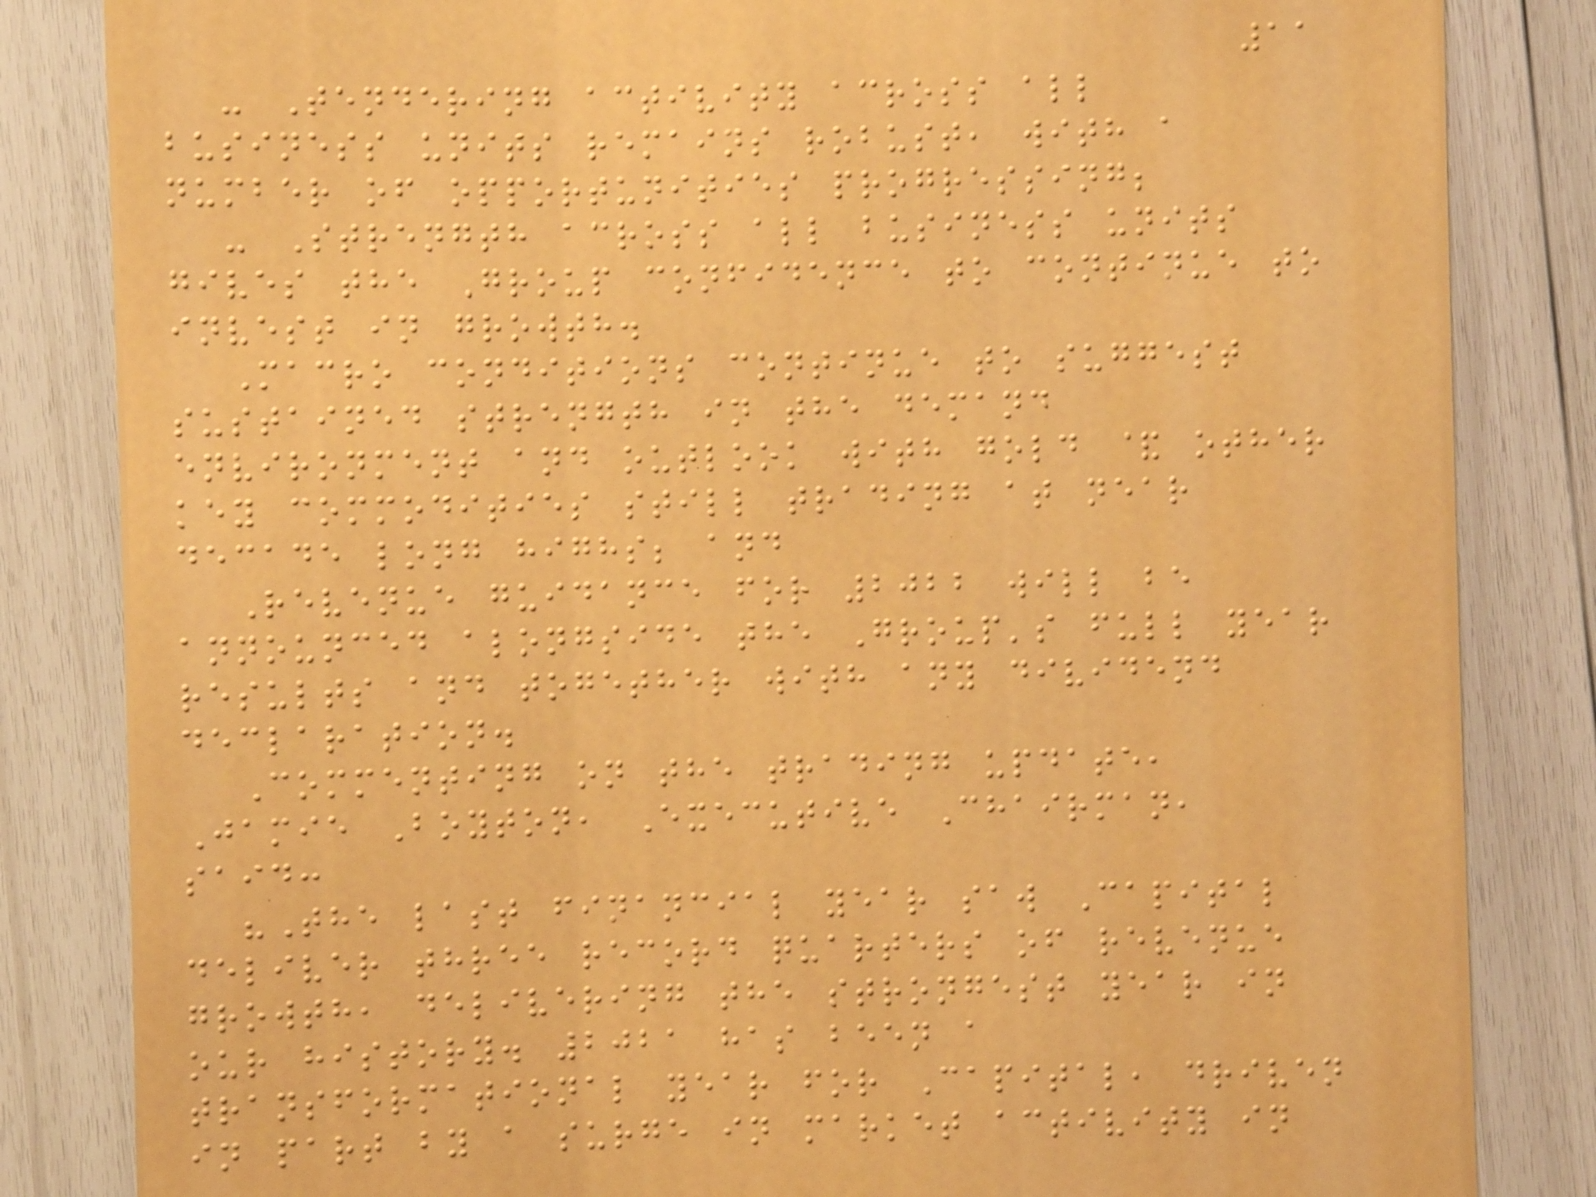11
- Tendering activity across all
business units remains robust, with a
number of opportunities progressing;
- Strength across all business units
gives the Group confidence to continue to
invest in growth.
Macro conditions continue to suggest
sustained strength in the demand
environment and outlook with gold & other
key commodities still trading at near
decade long highs; and
Revenue guidance for 2022 will be
announced alongside the Group's full year
results and together with any dividend
declaration.
Commenting on the trading update,
Jamie Boyton, Executive Chairman,
said:
"The last financial year saw Capital
deliver three record quarters of revenue
growth, delivering the strongest year in
our history. 2021 has been a
transformational year for Capital, driven
in part by a surge in market activity in
